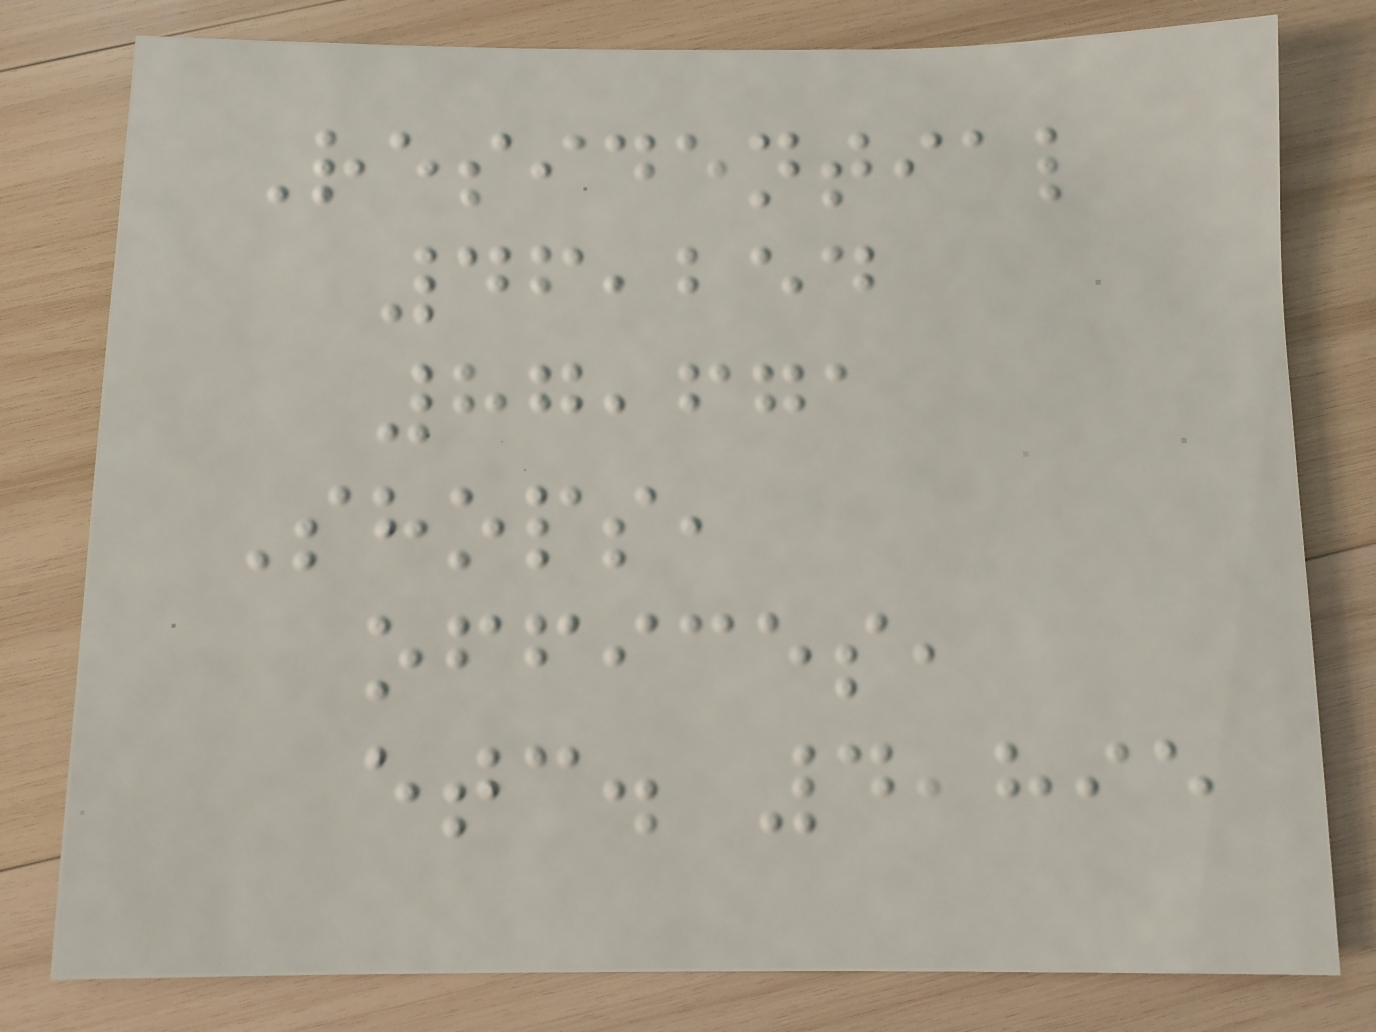Residential
46,254
87,671
Shops,
offices,
etc. 4,895
